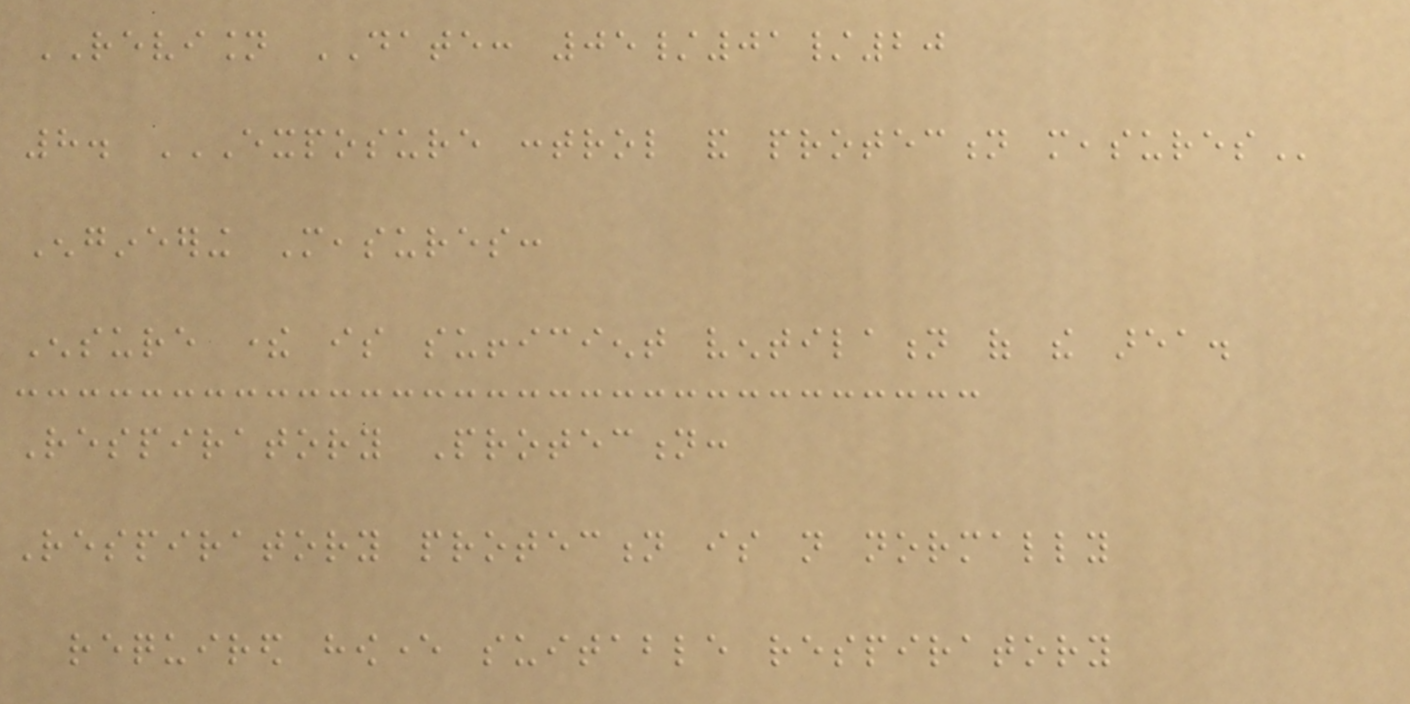REVISION DATE: 05/01/20
8. EXPOSURE CONTROL AND PROTECTION MEASURES
Engineering Measures:
Ensure there is sufficient ventilation of the area.
Respiratory Protection:
Respiratory protection is not normally
required however suitable respiratory
